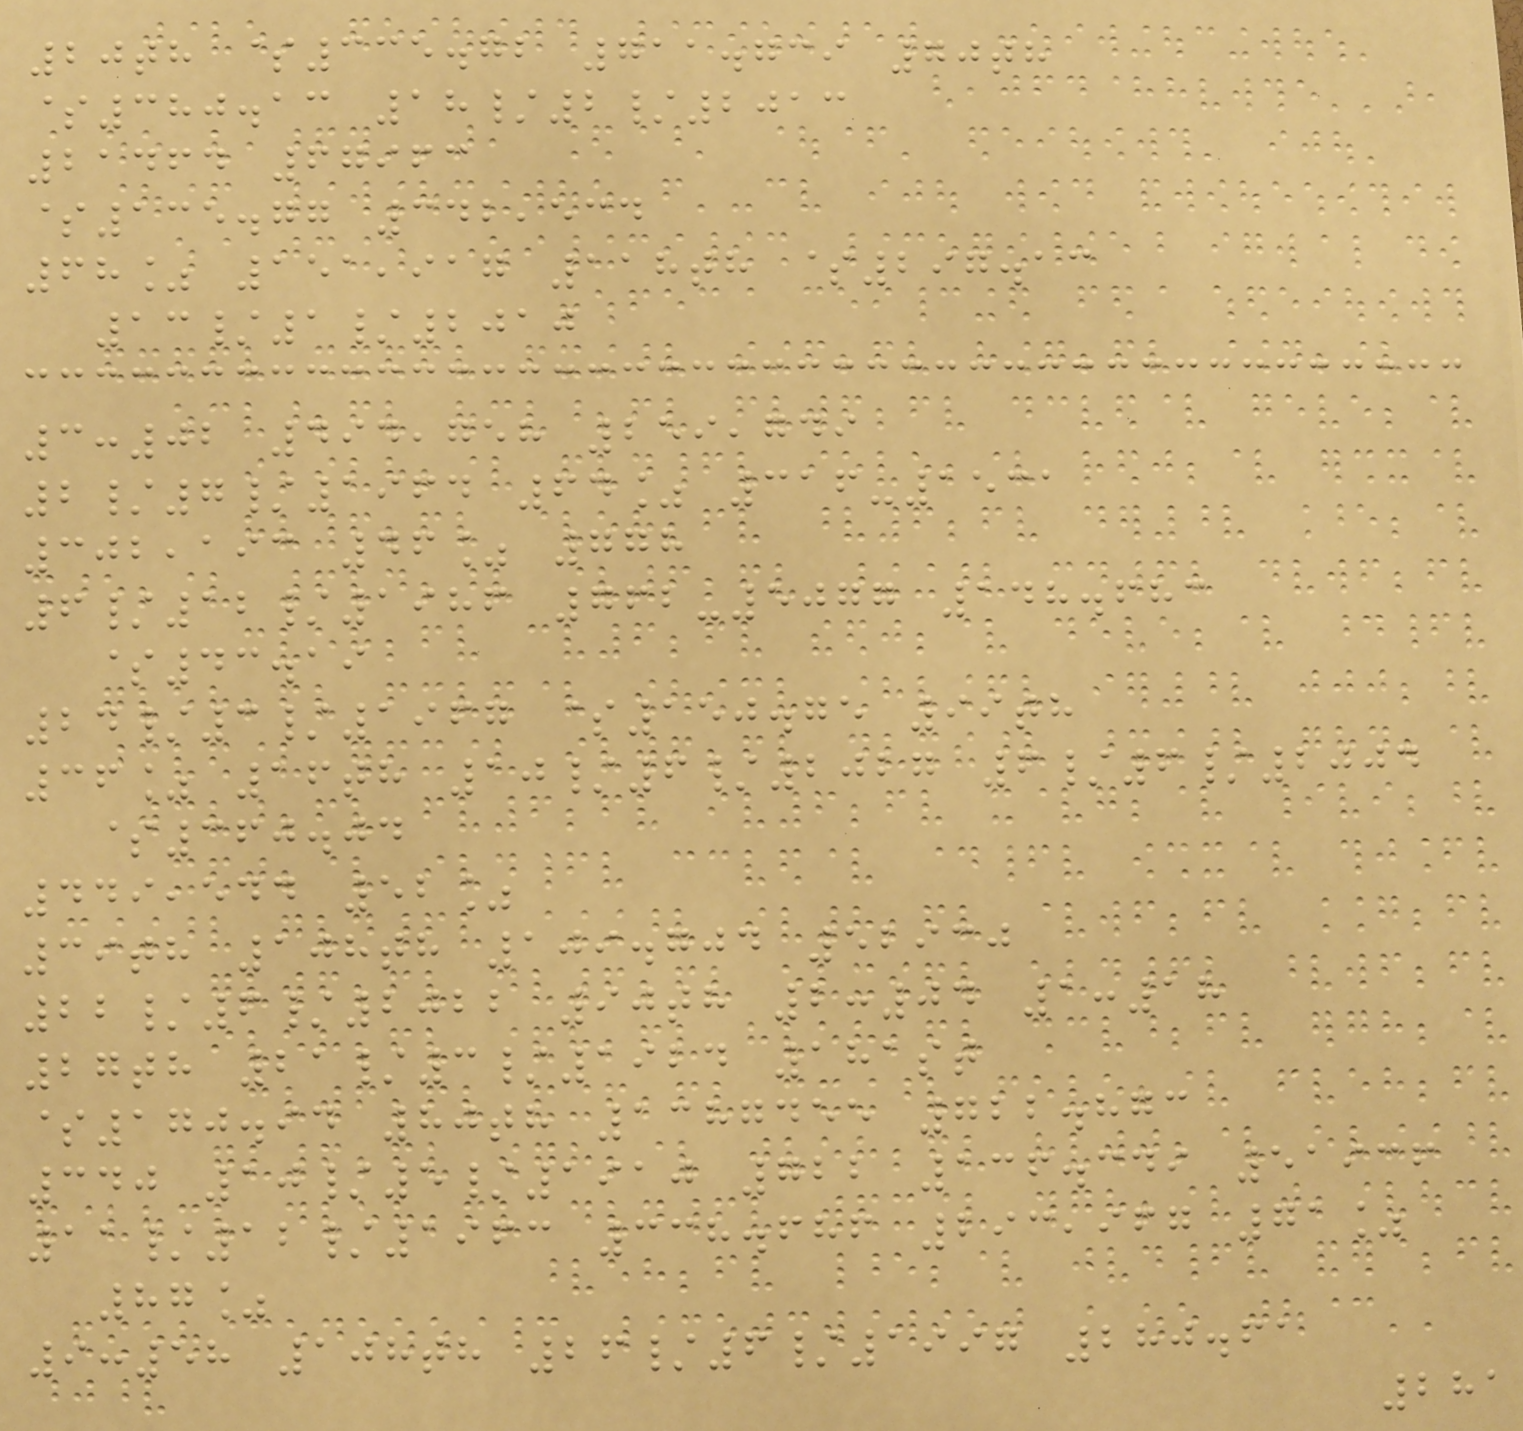20th $335.72 711.739 70th
$380.13 18/2/2013
21464 67963
$135.77 342,534
68% 151,917 118th $297.13
13/1/2010
3:02 494,758 259,749
2/7/1964 64% 316-1531
302,193 46% 778
6/12/1986 762-5077 148.683
$43.19
24/3/1967 $150.75 99th
36% 16th 10/6/2027 6/6/2004
$360.04
449,544 52%
39th 108th 109.704 52930
22/6/2022 90th 2:04 1:18
27th 21/3/1924 181st
$170.94 80th 1387455 722.873
340 10/5/1910 722 136.349 51936
11/12/1963 338.686 293,967 71%
87%
9:58 108th 26/6/1997 280.61
281
